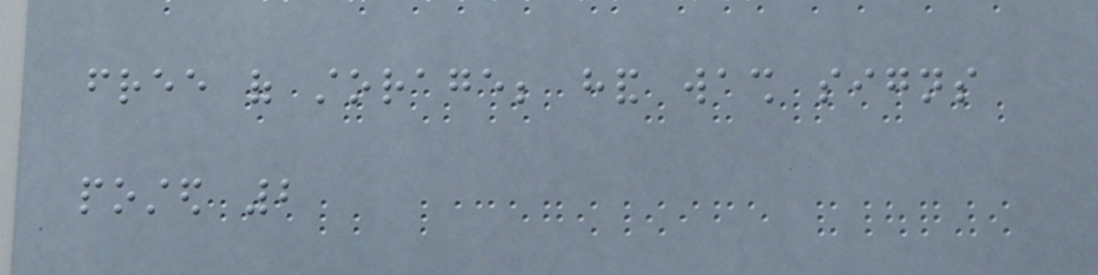free of storage; hand wash signs
posted 2
